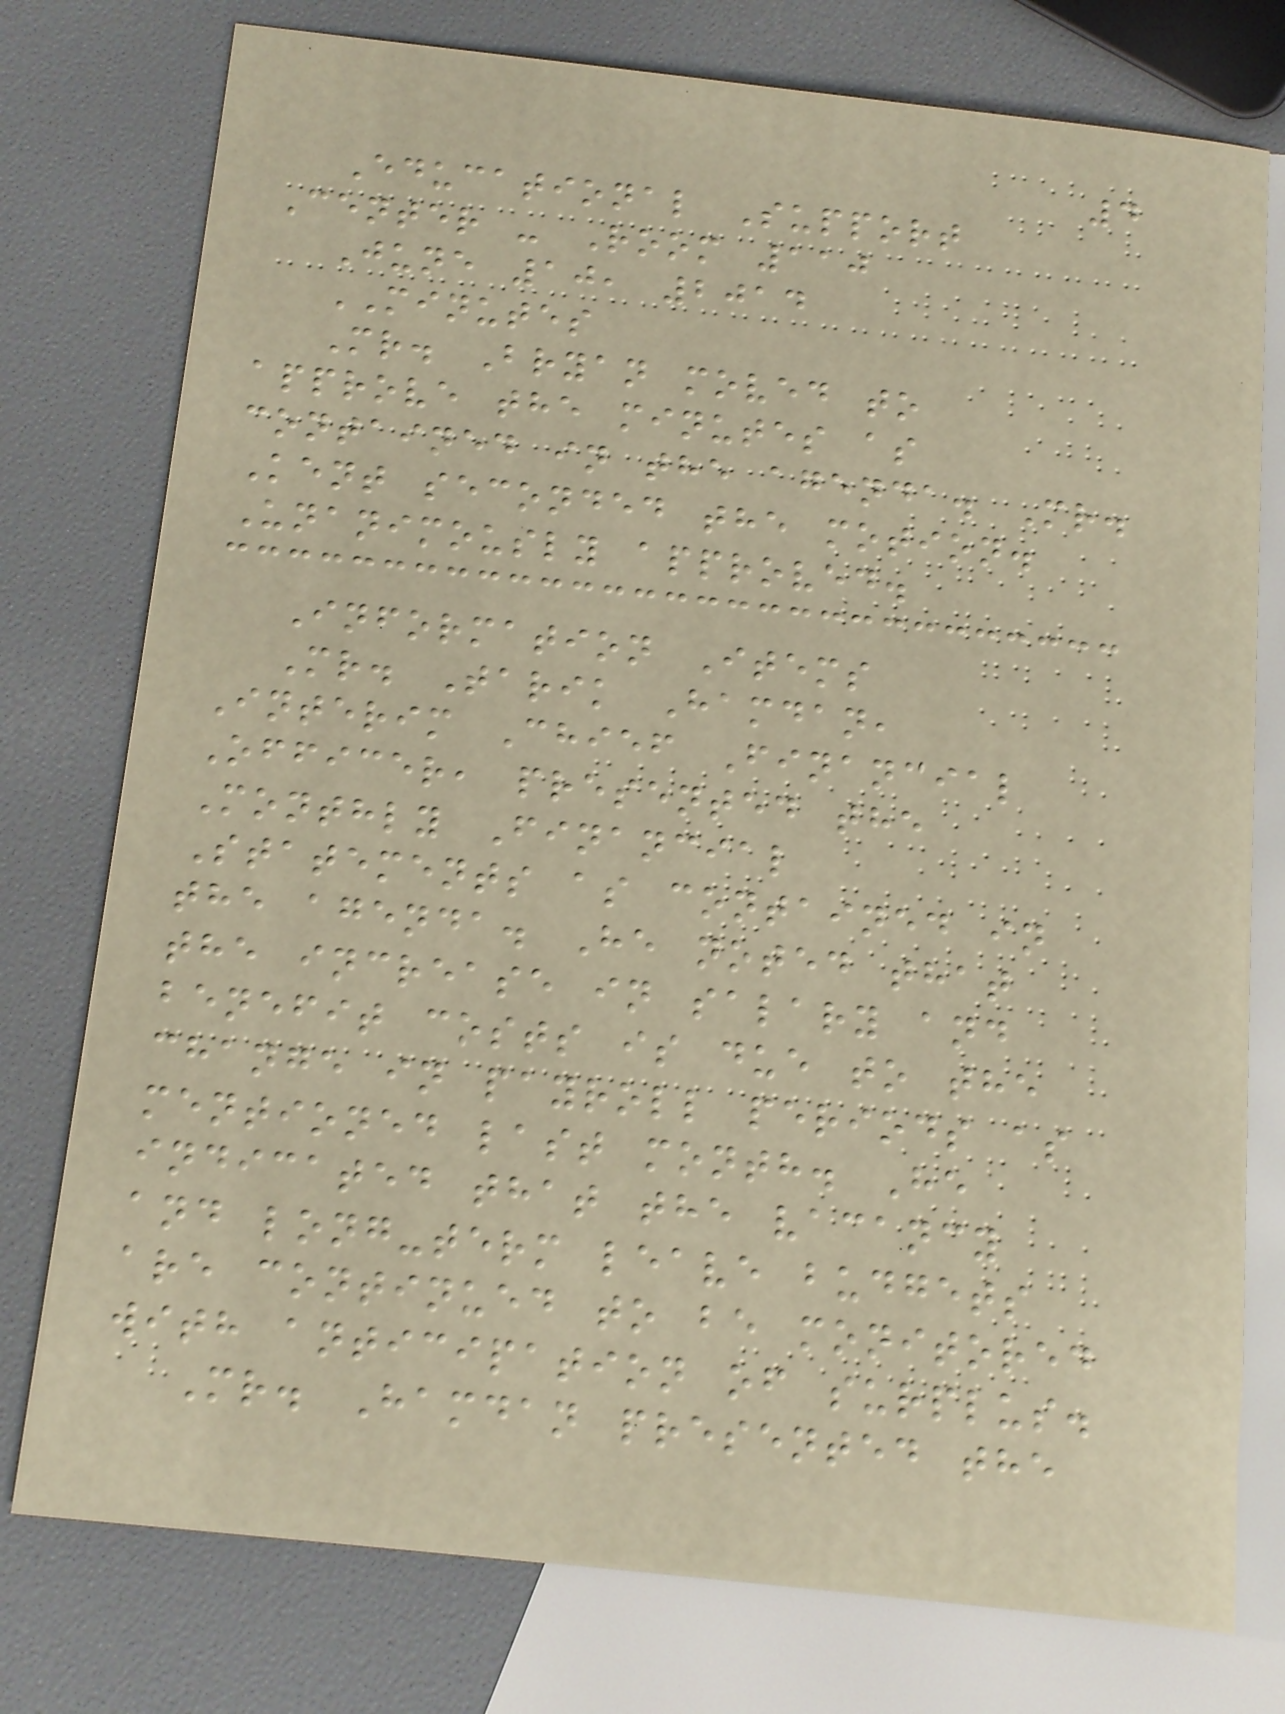4
Educational Support
Center - Room 110
June 10, 2014
MINUTES
Mr. Bryan moved to
approve the minutes as
contained in the agenda. Mr.
Kent seconded the motion.
Unanimously approved.
Information Items
Mr. Tarik Hamdan,
Interim Chief Financial
Officer, presented the
Monthly Financial
Statements as contained in
the agenda. He noted that
the increase in salary and
benefit costs is due to the
change in payroll periods as
mentioned last month. He
indicated that the vacancy
and long-term leave budgets
are continued to be monitored
with anticipation of surplus.
Mr. Hamdan presented the
